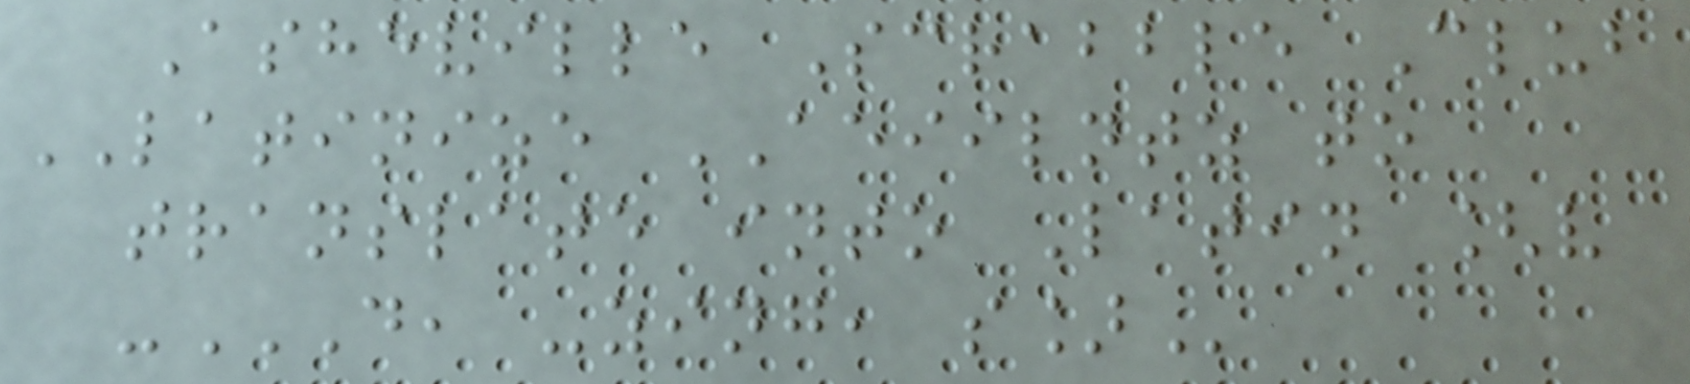Asheville Scrabble Club
LATINIZE AEIILNTZ to
translate into Latin [v
-D, -ZING, S]
